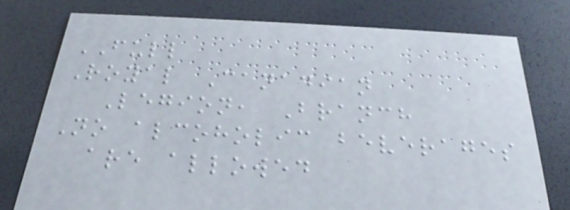FULL
Royal Canadian
Legion, Branch
No alcoholic beverages
are allowed
